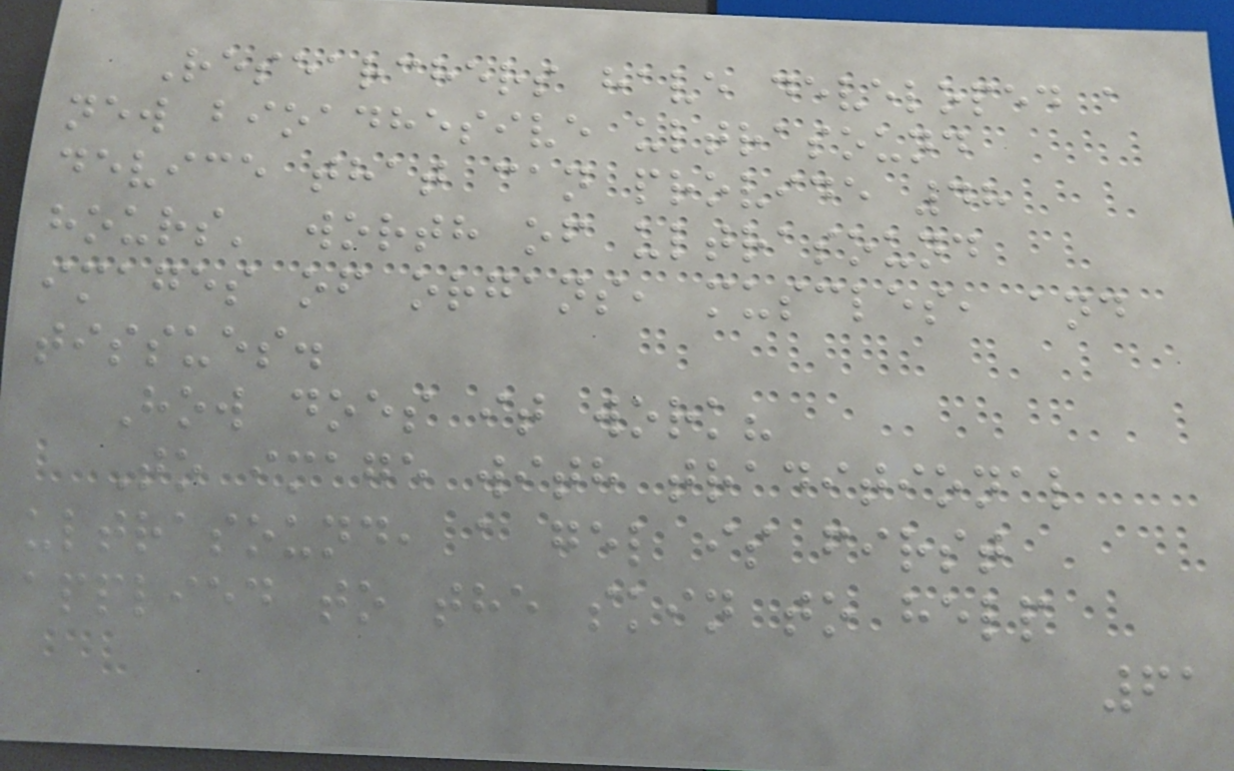Researchers have developed a
new bioadhesive ultrasound
device that can provide 48
hours' worth of ultrasound
images of organs, muscles, and
tissues.
How does it work?
To image with traditional
ultrasound, a gel is first
applied to the skin to help
61
